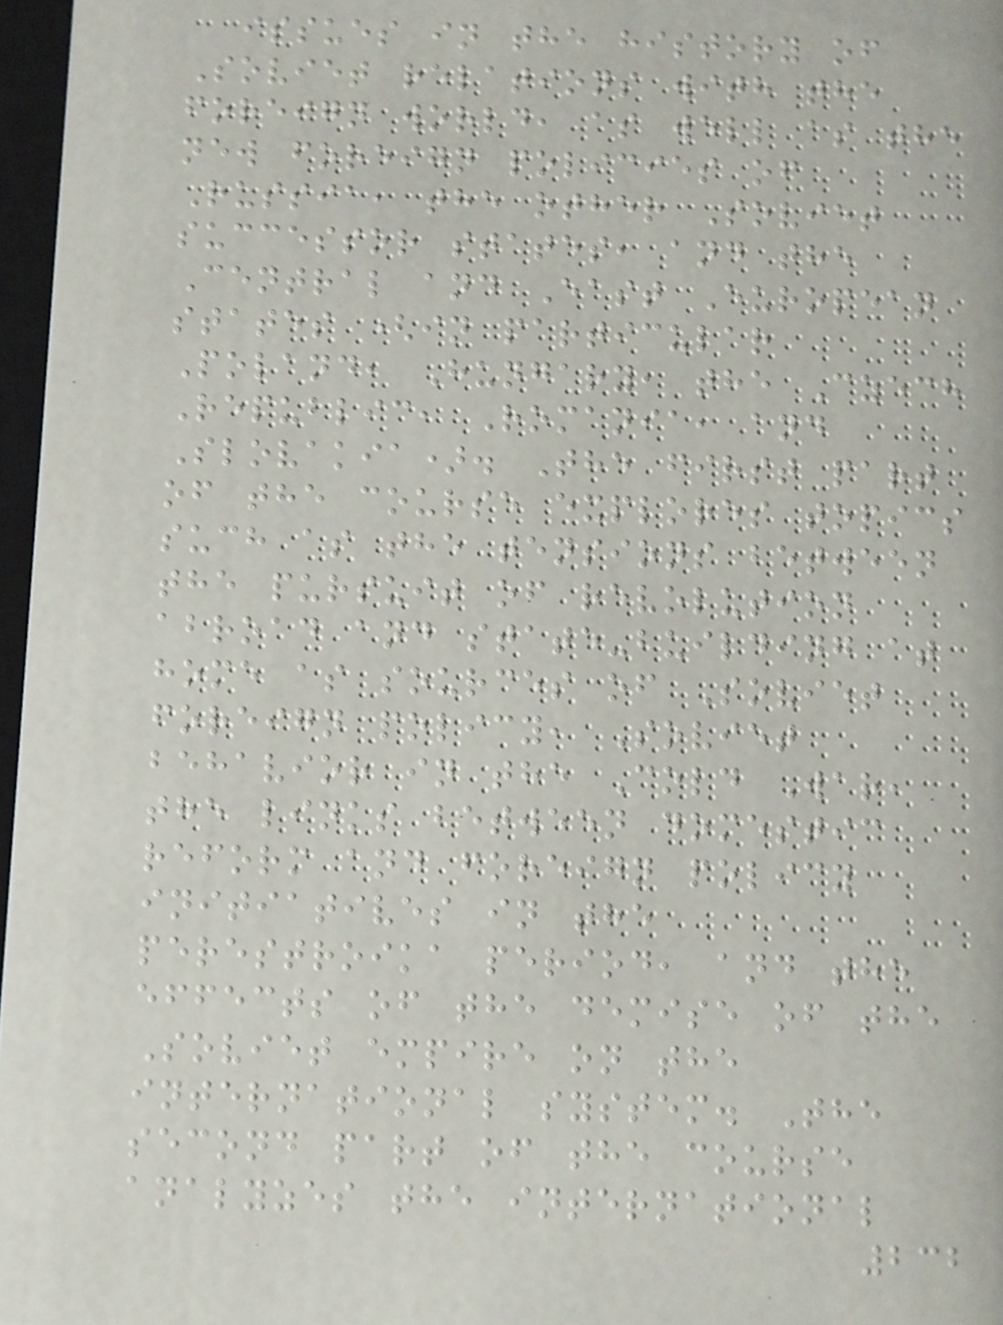issues in the history of
Soviet relations with the
foreign world, as well as the
new foreign policies of
Russia, the other Soviet
successor states, and the
Central and East European
states (in particular
Poland, Hungary, the Czech
Republic, Romania, and
Slovakia). The first part
of the course explores topics
such as the tensions between
the pursuit of revolution
abroad and state-building at
home as sources of Soviet
foreign policy, Soviet
behavior in the Cold War,
the links between domestic
reform and foreign policy
initiatives in the
perestroika period, and the
effects of the demise of the
Soviet empire on the
international system. The
second part of the course
analyzes the international
232
